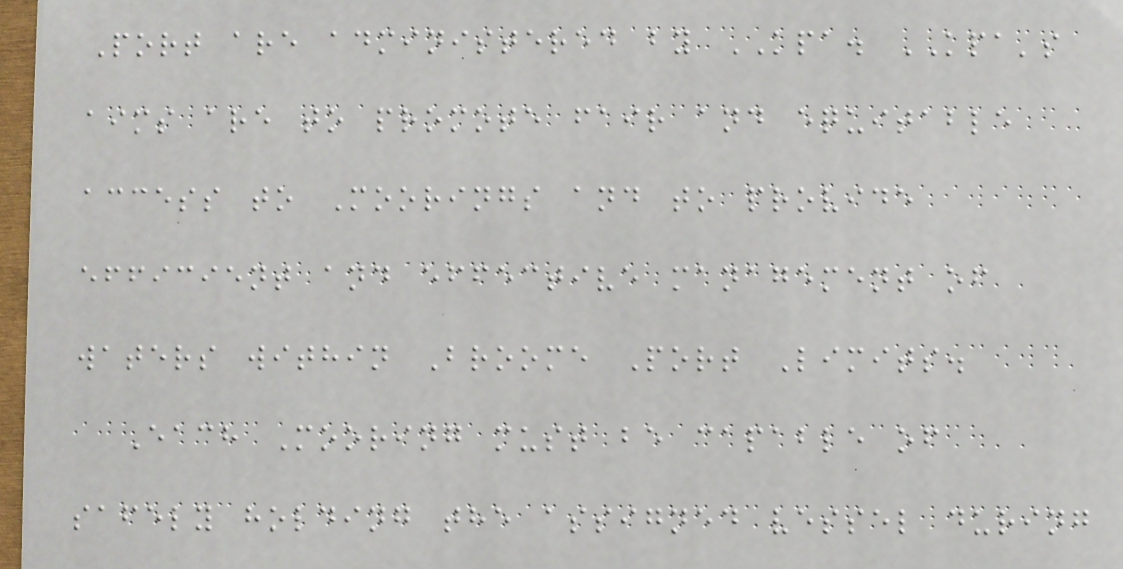Port are administered by KPA. KPA's
aims are to promote fair and equitable
access to Moorings and to provide
efficient and effective management of
waters within Broome Port Limits.
Each Mooring must be capable of
safely holding the assigned vessel during
